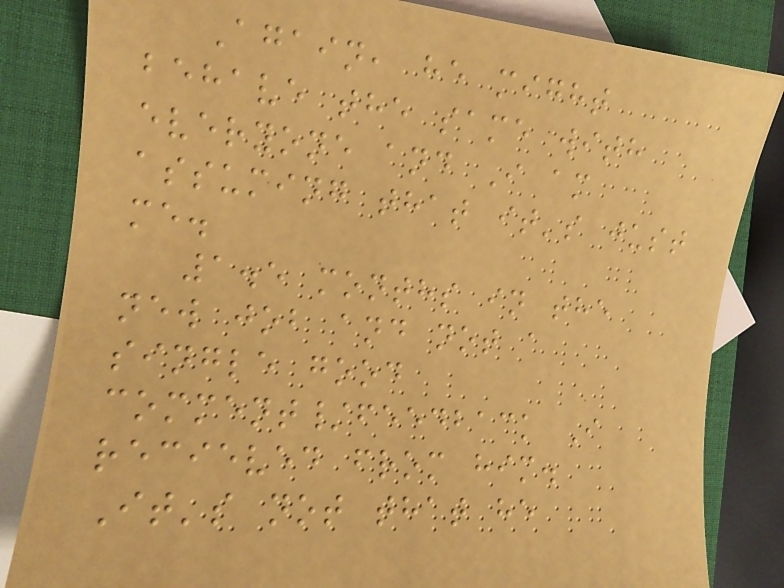Again, he might
behave the same with
everyone and I am
assuming that it's just
me.
1.5 months in the
new job and not a
single good
comment/feedback I
recieved from him.
It's not that he
